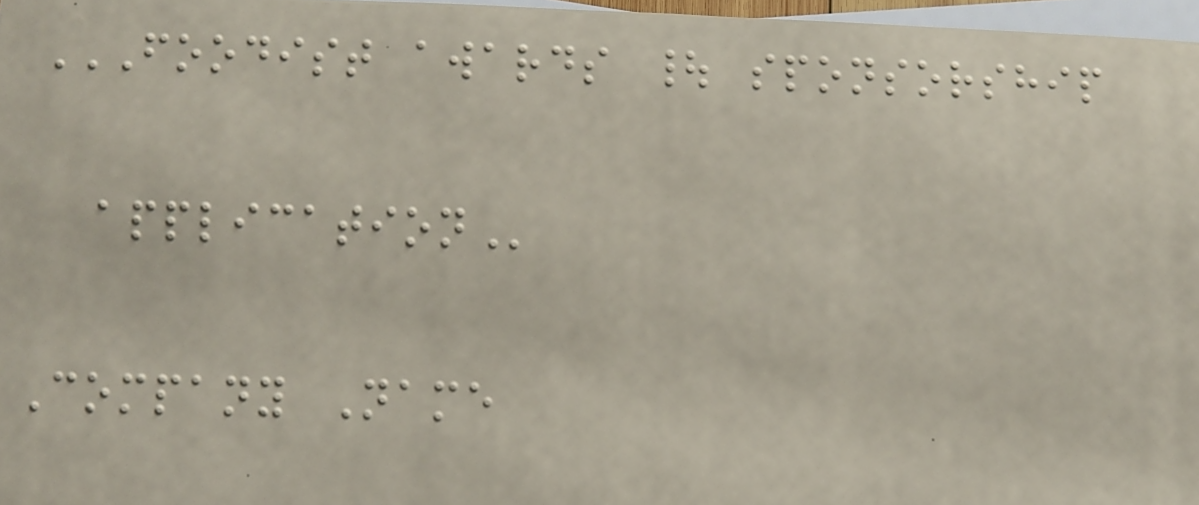FOODIST AWARDS | SPONSORSHIP
APPLICATION
Company Name
